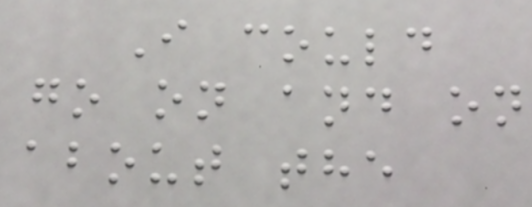I could
go on and on
about the
